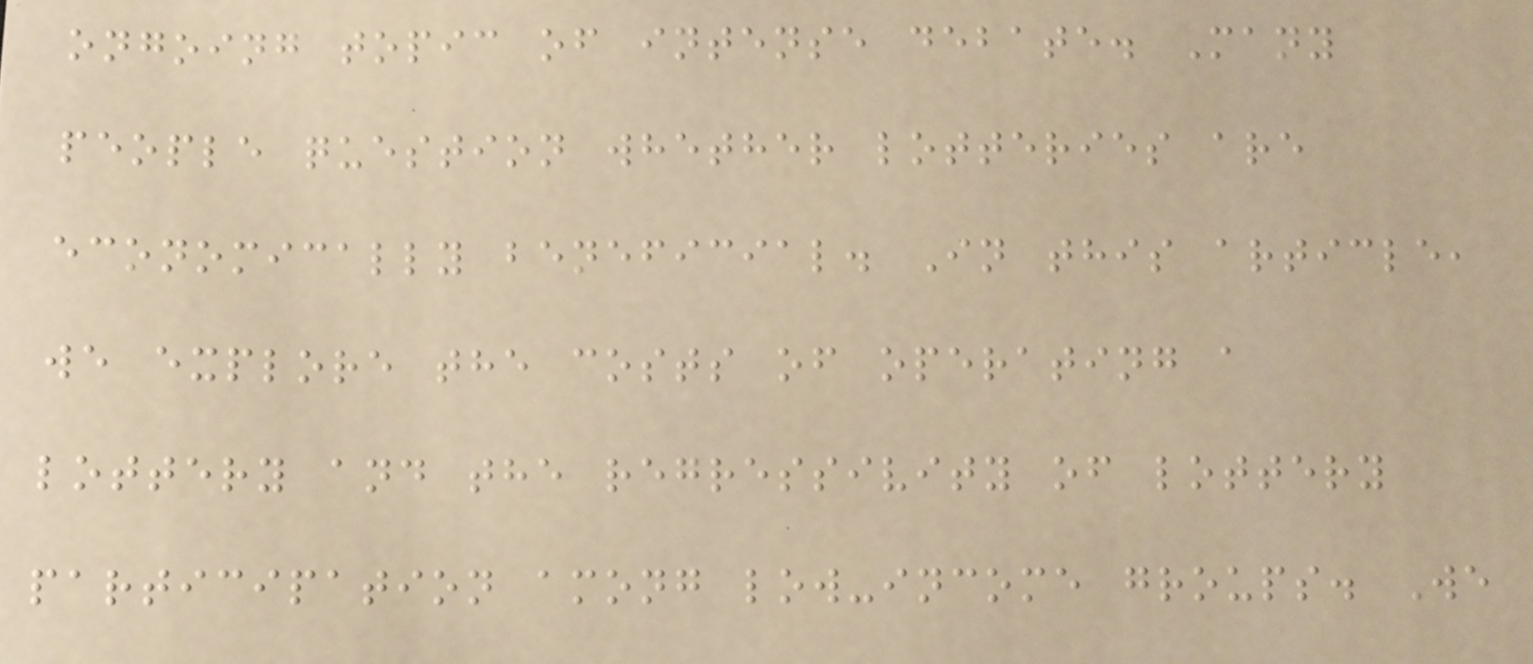ongoing topic of intense debate. Many
people question whether lotteries are
economically beneficial. In this article,
we explore the costs of operating a
lottery and the regressivity of lottery
participation among low-income groups. We
